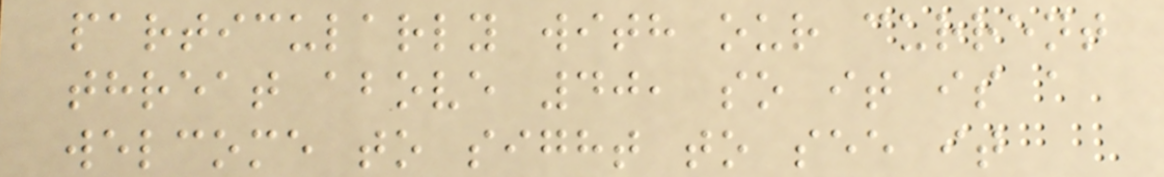particularly with our current
threat above 40, so it is a
welcome to sight to see it
